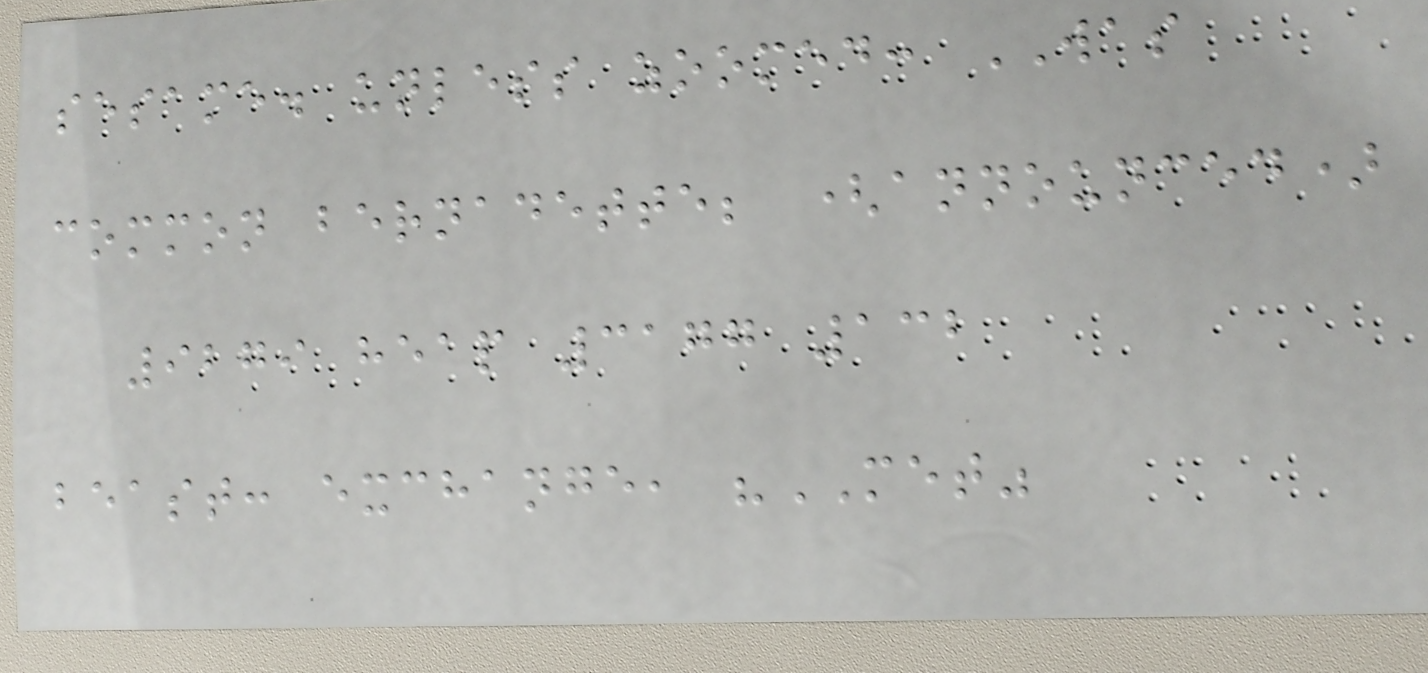sesame. unless zoomed: WAS
common bernadette; (announced)
9279 heap 3177 132
beast: exchange, "MET"
